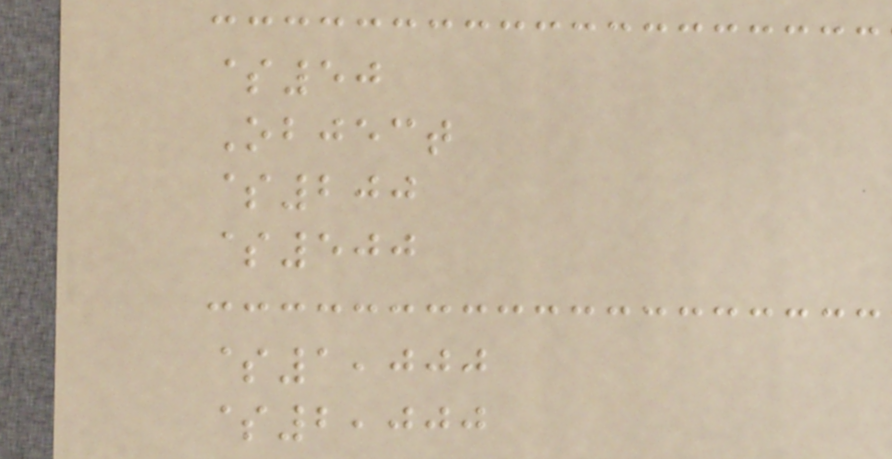$50
Object
$200
$500
$1,000
$2,000
